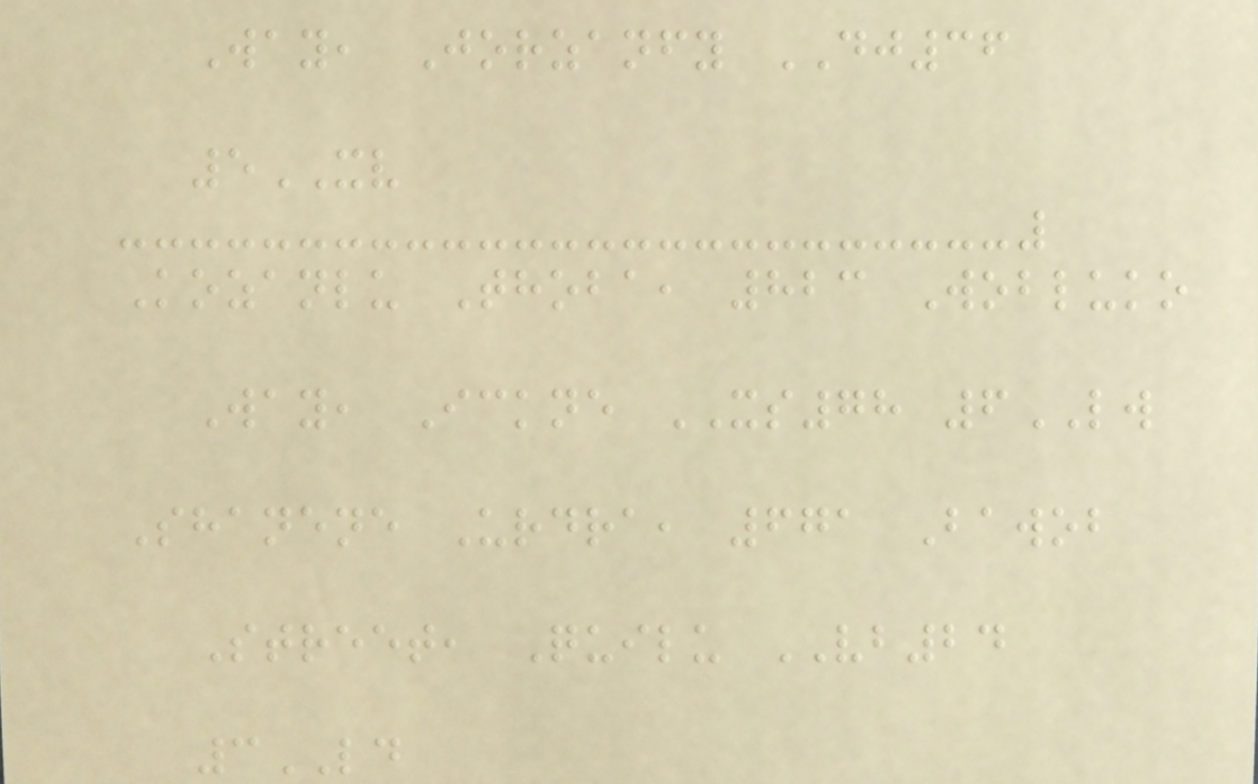Way, Jorzanfy DJ36
5XV
Kozanlu Thoba, 823 Wobluko
Way, Ickne XS78 6LW
Shanene Urdra, 671 Bawob
Street, Quilu VB24
3LD
